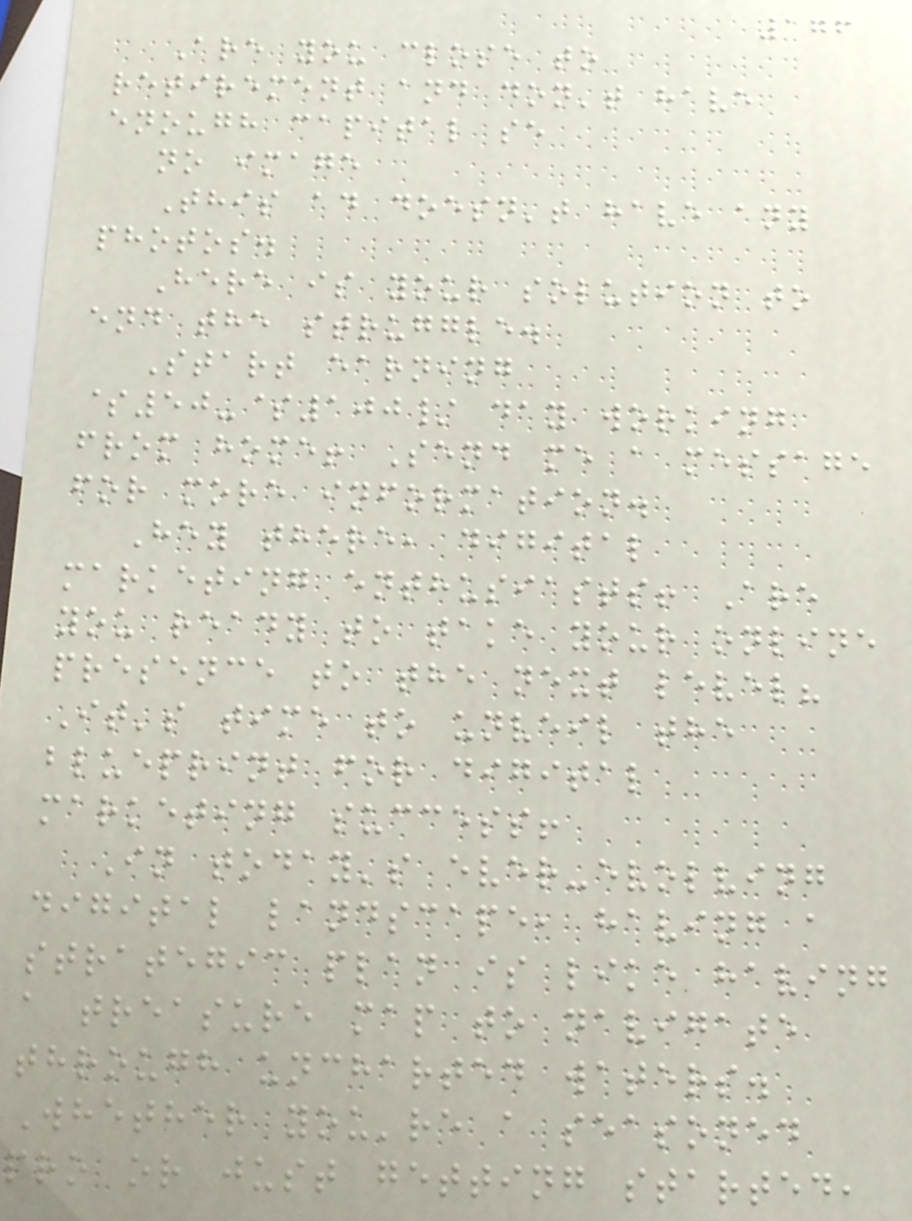176
Are you close to
retirement and don't have
enough capital se
no image
This ad doesn't have any
photos.
Here is your solution to
end the struggle.
Start earning
$50-$100/ day working
from home! Send me a message
for more information.
Hey there, digital
marketing enthusiasts! Are
you ready to take your online
presence to the next level?
It's time to unveil the
blueprint for digital
marketing success!
In today's ever-evolving
digital landscape, having a
strategic plan is like having
a treasure map to navigate
through uncharted waters.
Whether you're a seasoned
pro or just getting started,
